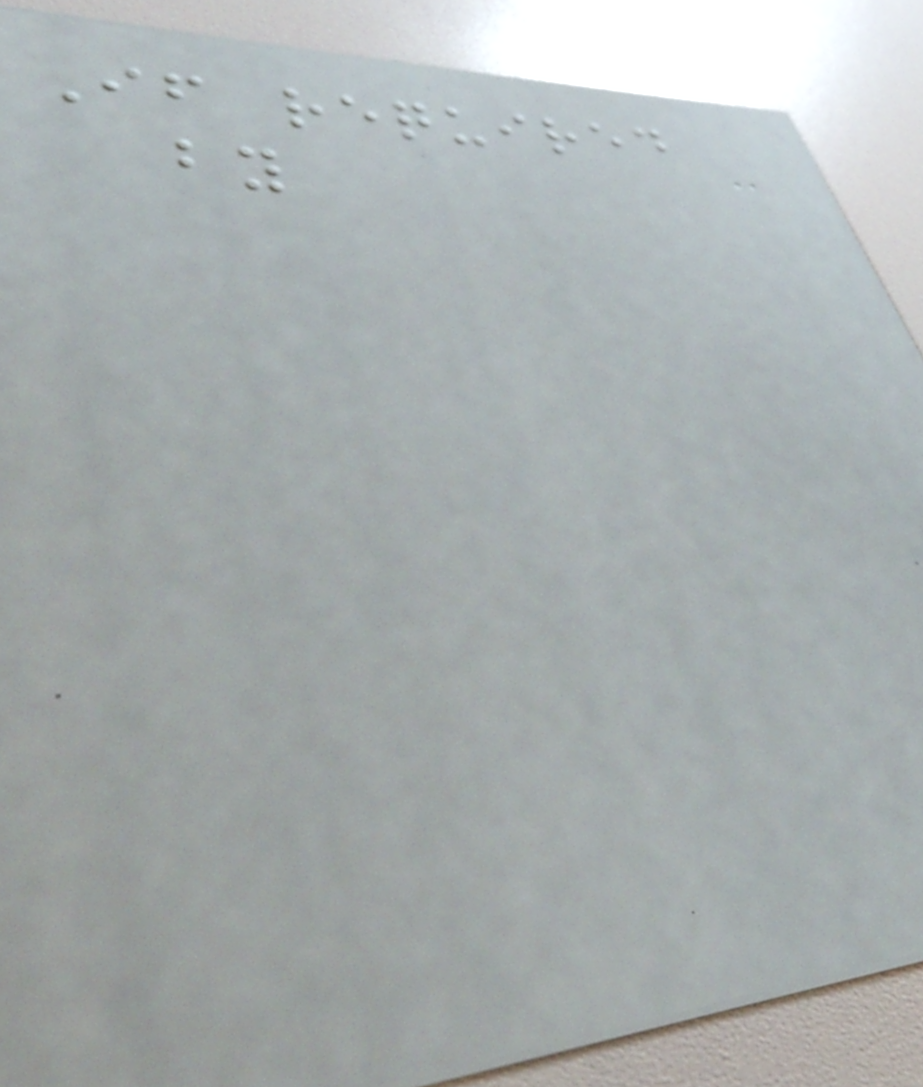If required
by
